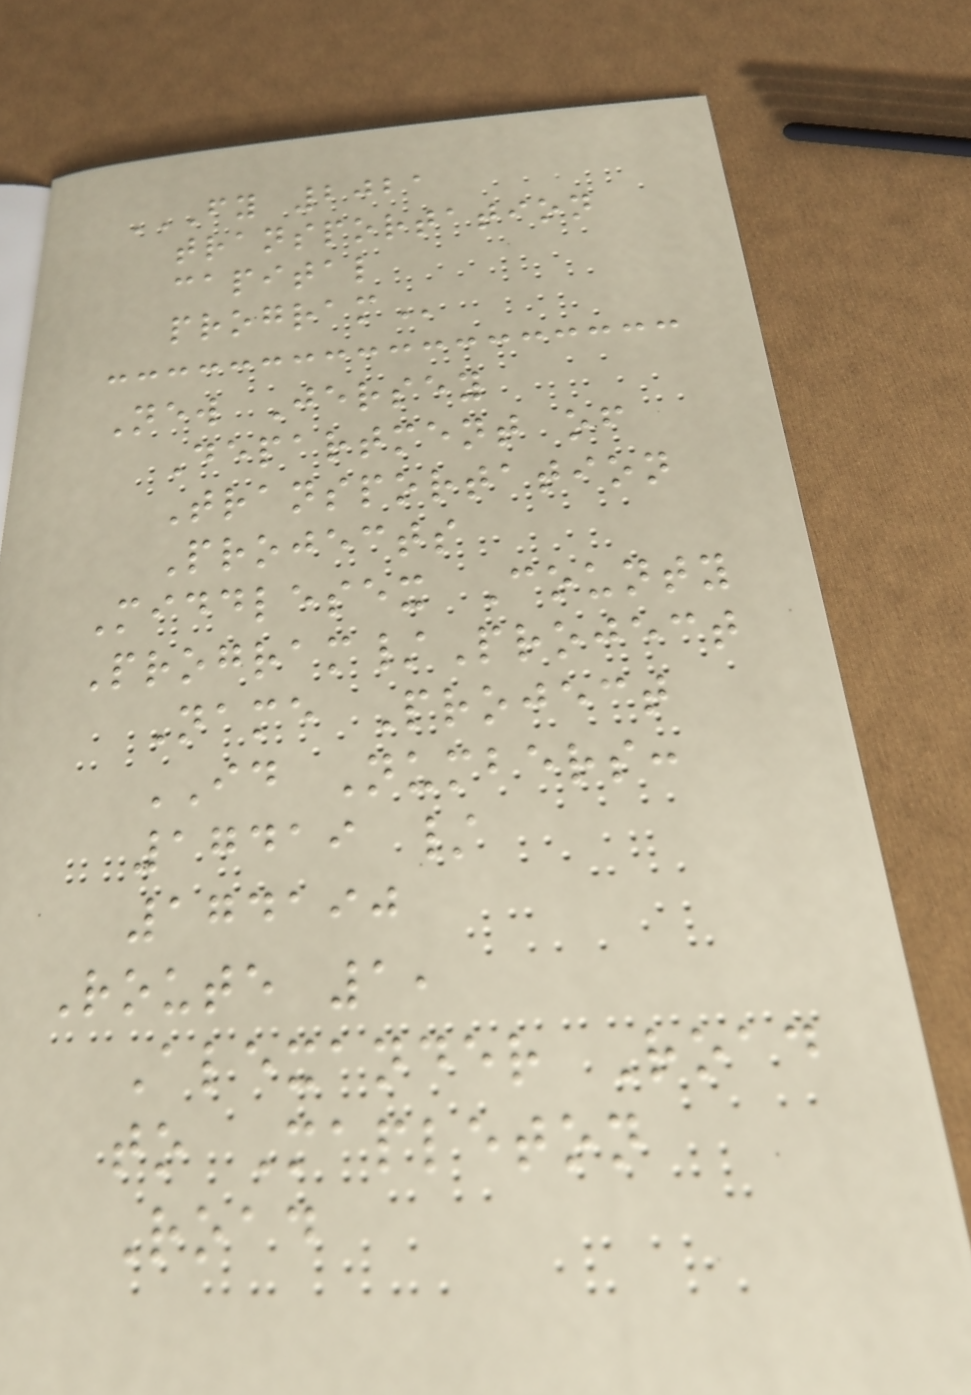FY 2021
TRANSPORTATION
CAPITAL
PROGRAM
New Jersey
Department of
Transportation
Projects
Middlesex County
Program/Project
Name Project
ID Numbers:
17419 /
174190
Route 1,
Alexander Road
to Mapleton
Road
